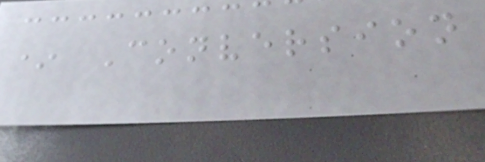* Conversion
